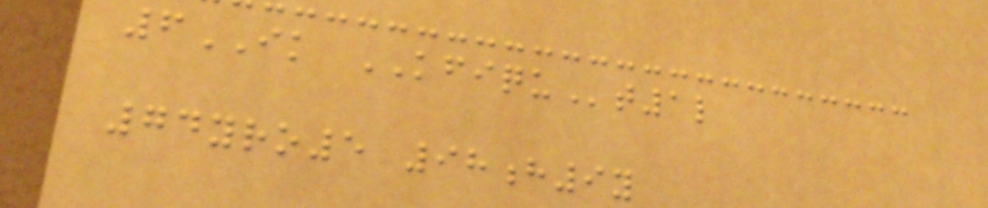6IK KFIQUt1l
74yro5 98h9y
